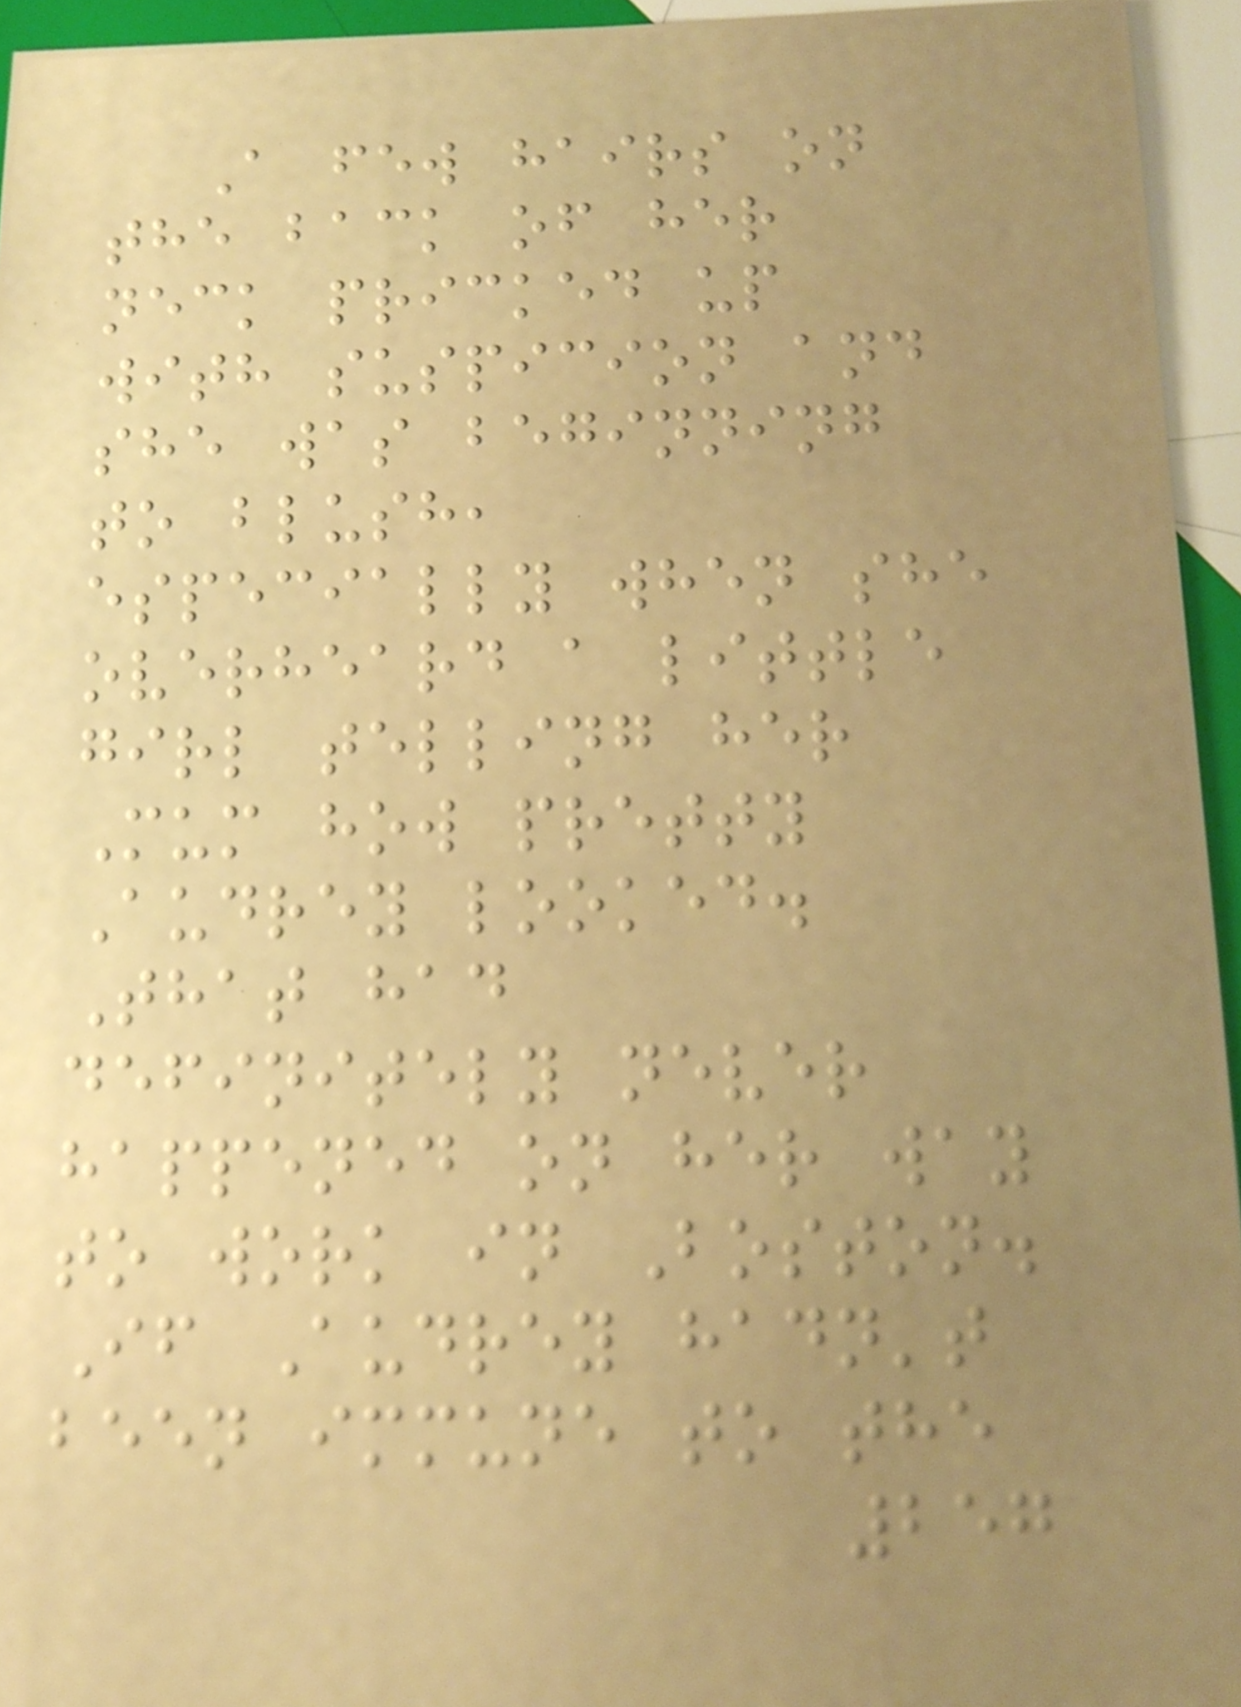A few hairs on
the back of her
neck pricked up
with suspicion and
she was beginning
to blush,
especially when she
overheard a little
girl telling her
Mum how pretty
Audrey looked.
That had
definitely never
happened on her way
to work in Boston.
If Audrey hadn't
been immune to the
257
